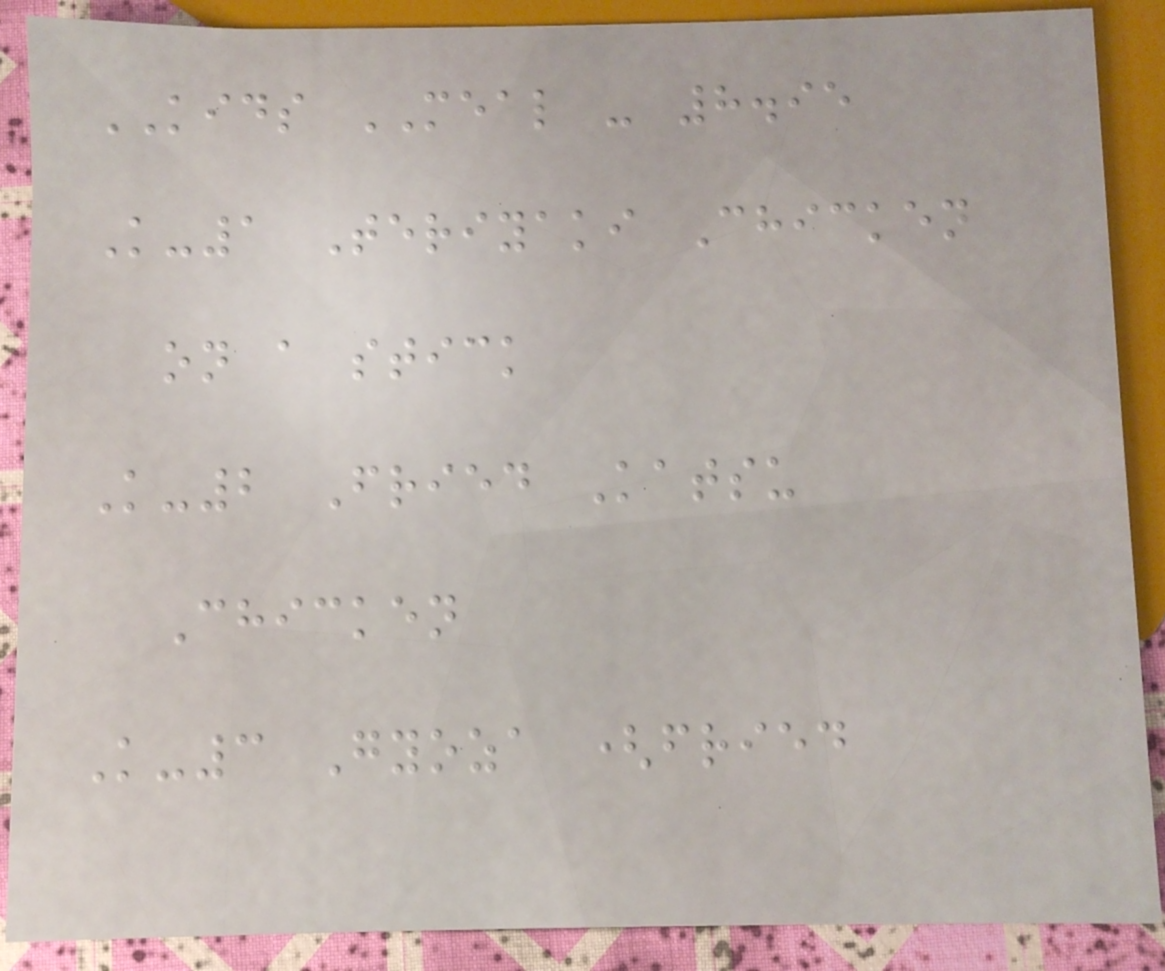KIDS MEAL - 8.95
K-1 Teriyaki Chicken
on a stick
K-2 Fried Katsu
Chicken
K-3 Gyoza (fried
